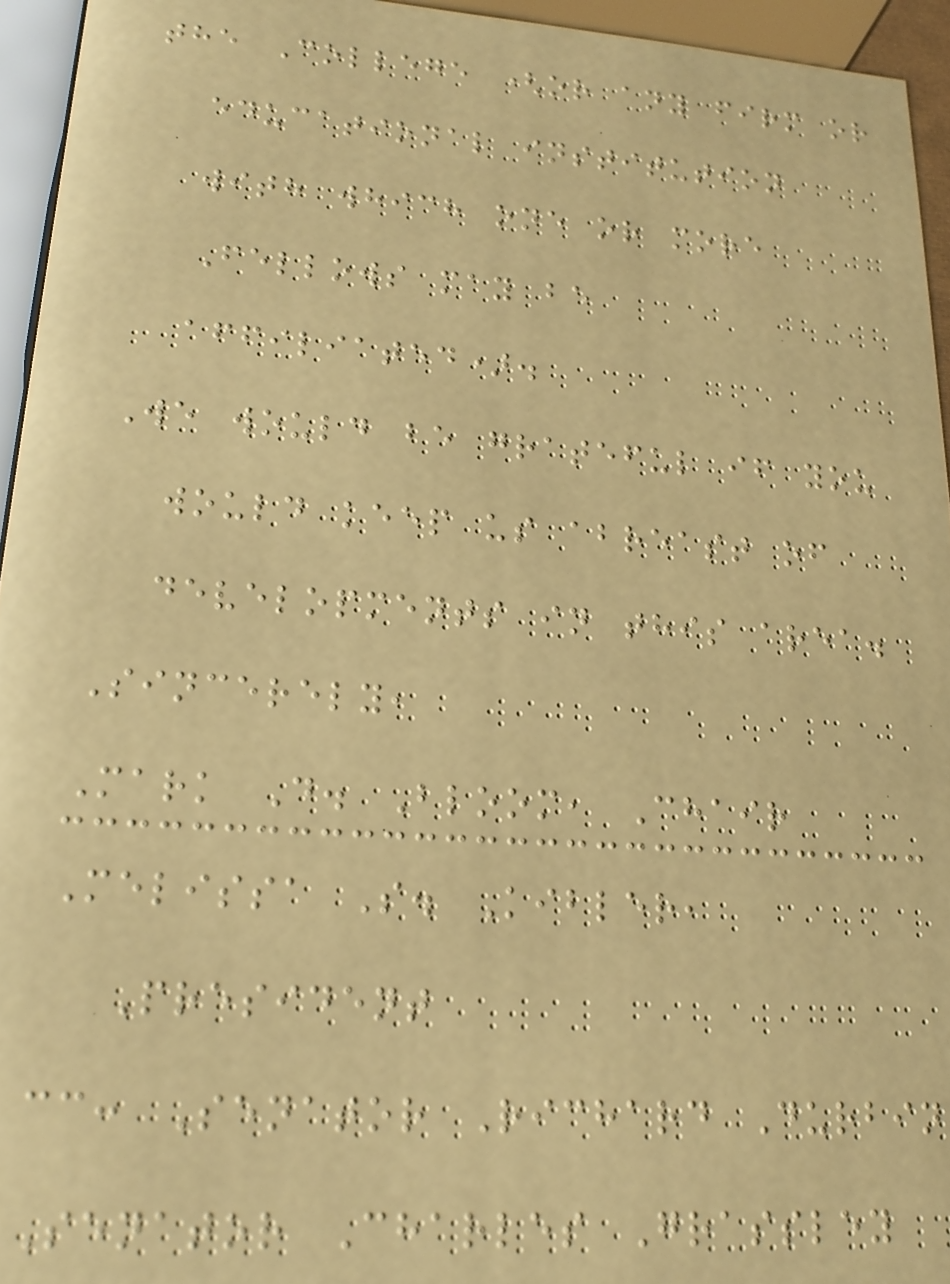the College (or any firm or
educational institution
with which one or more
Fellows may be
affiliated).
We would be grateful if you
would keep us abreast of
developments in this area.
Sincerely,
Mark D. Bloom, Chair
Melissa S. Kibler,
President
cc: Senator Richard Durbin
Senator Charles Grassley
